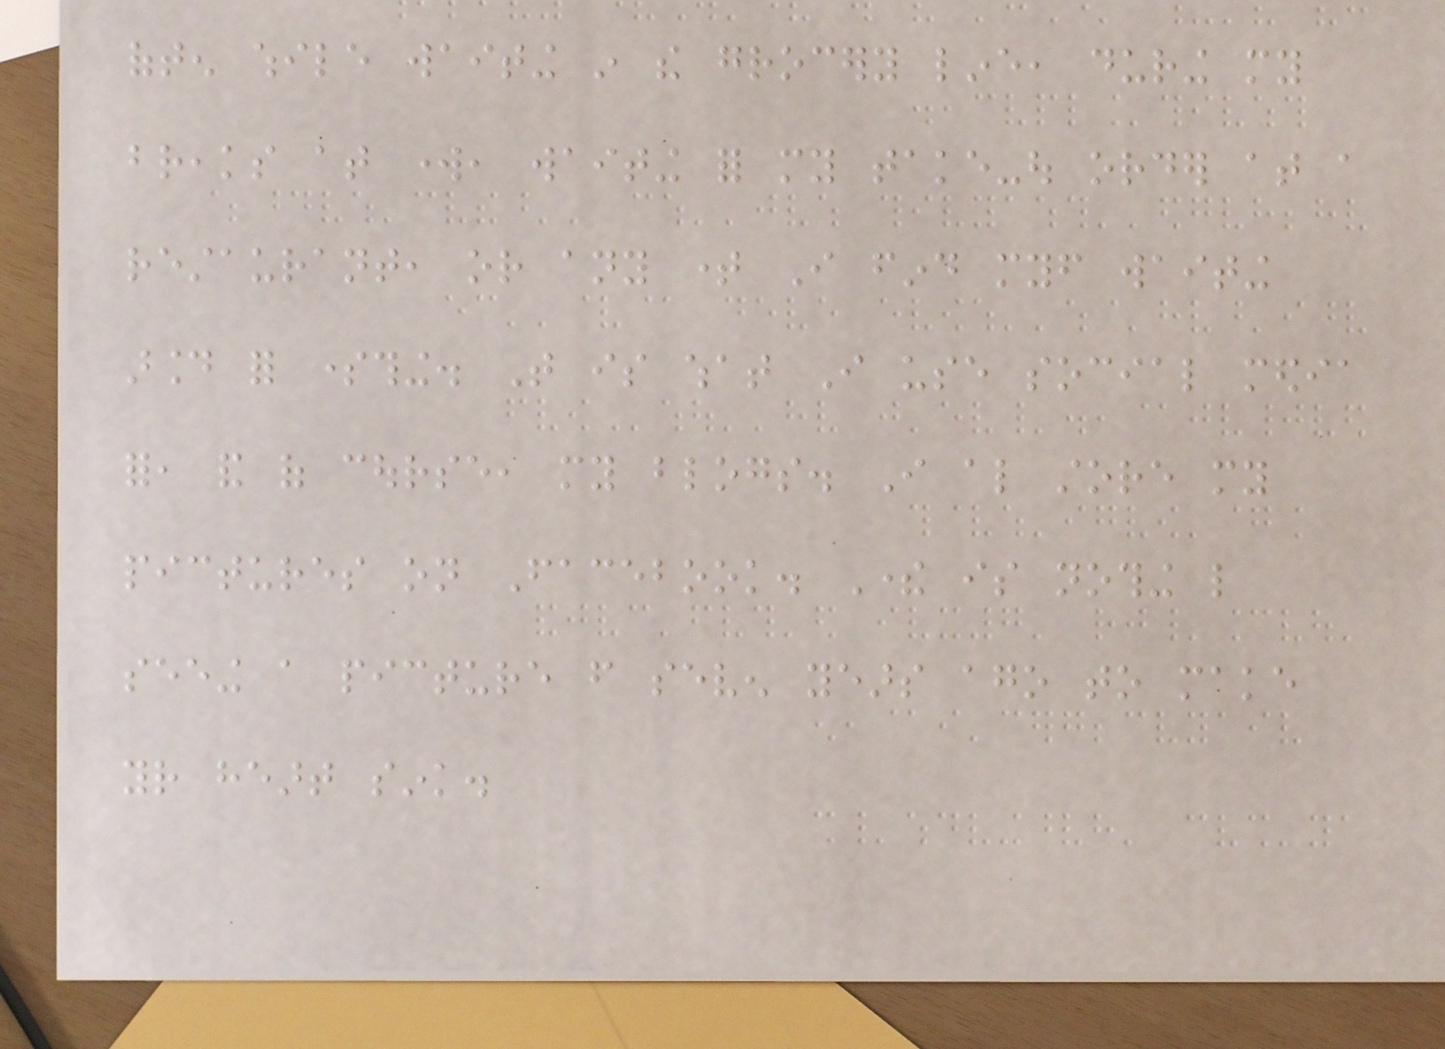often while waiting in the grocery line, during my
breaks at work, waiting for my take-out order at a
restaurant, or any time I find myself waiting
around for something. That is what I use social media
for, and of course, my blogs. I also store my
pictures on Facebook. There is nothing like
seeing a picture from seven years ago to make
your heart sink.
